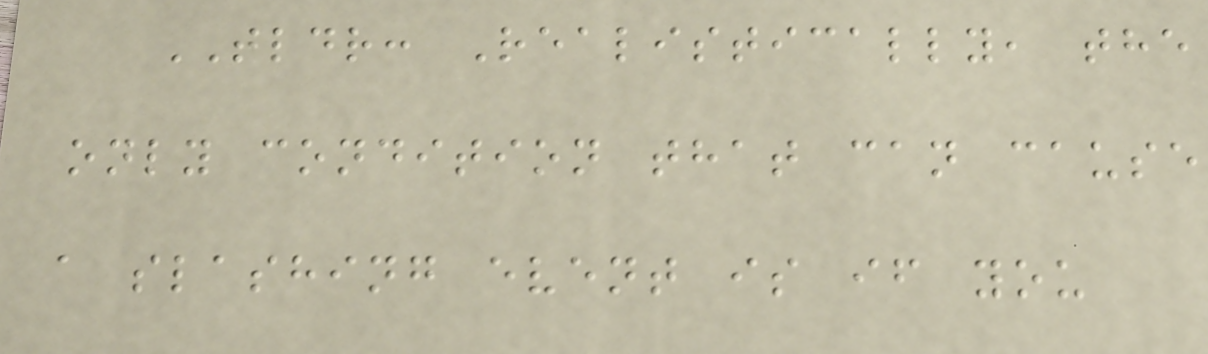TLDR: Realistically, the
only condition that can cause
a slashing event is if you
